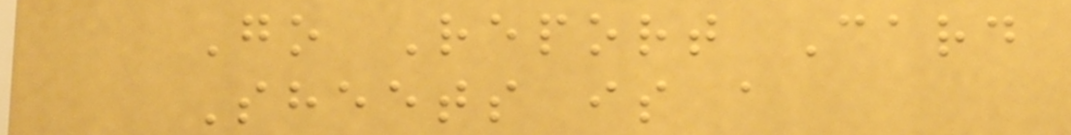Go Report Card
Sheets is a
